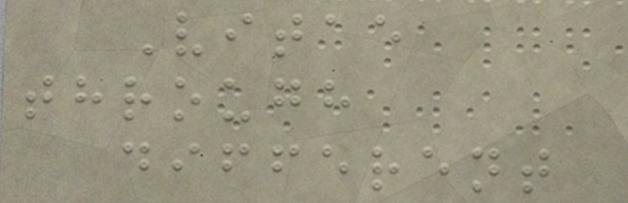Vitae
through
different
